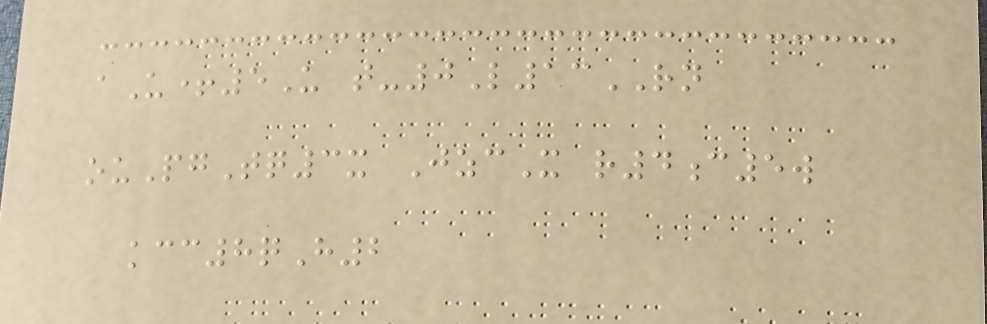aU+5U t-0L13RN
ouPgTq3x JzcX r4c5w
kcc8qH2
